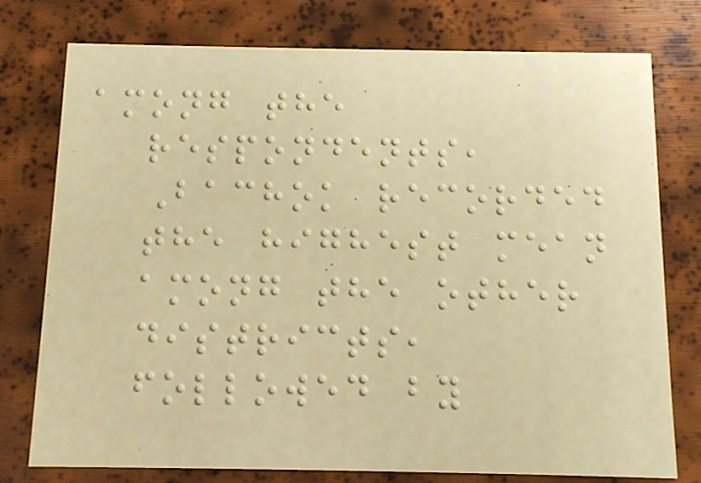among the
respondents,
Bachok recorded
the highest mean
among the other
districts,
followed by
